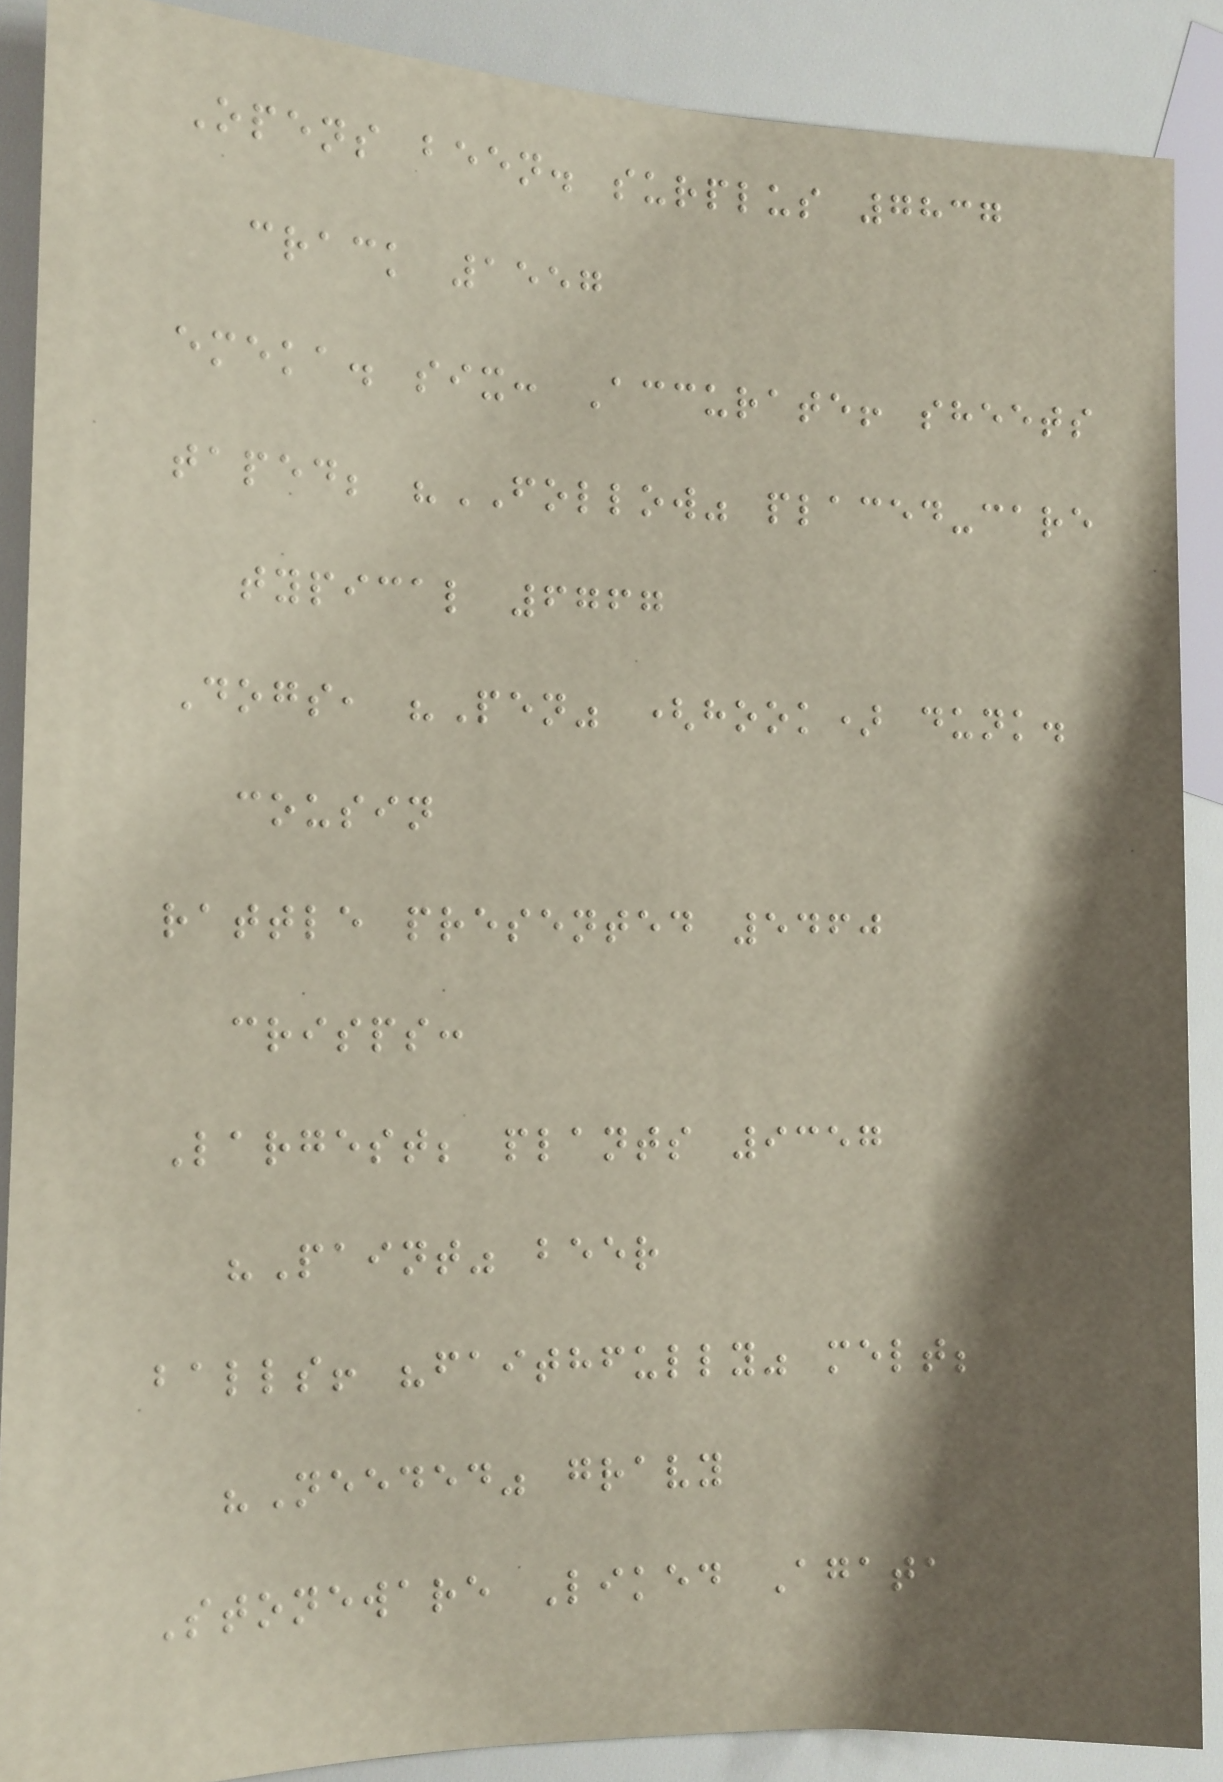Opens been. surplus 7837
crack 1557
emeka. six: Accurate! sheets
taped; "FOLLOW" placed-care
typical 6767
Dogs, "Pen" (hook) dunk.
cousin
rattle presented 5460
crisps:
Largest; plants 9357
"Paint" beer
balls! "faithfully" melt;
"Needed" gravy
Stoneware Liked Agata
